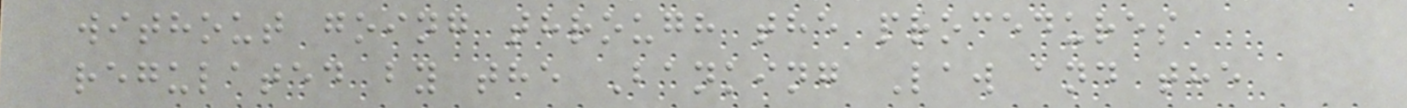without going through the procedures
regulated by the Banking Law and the
